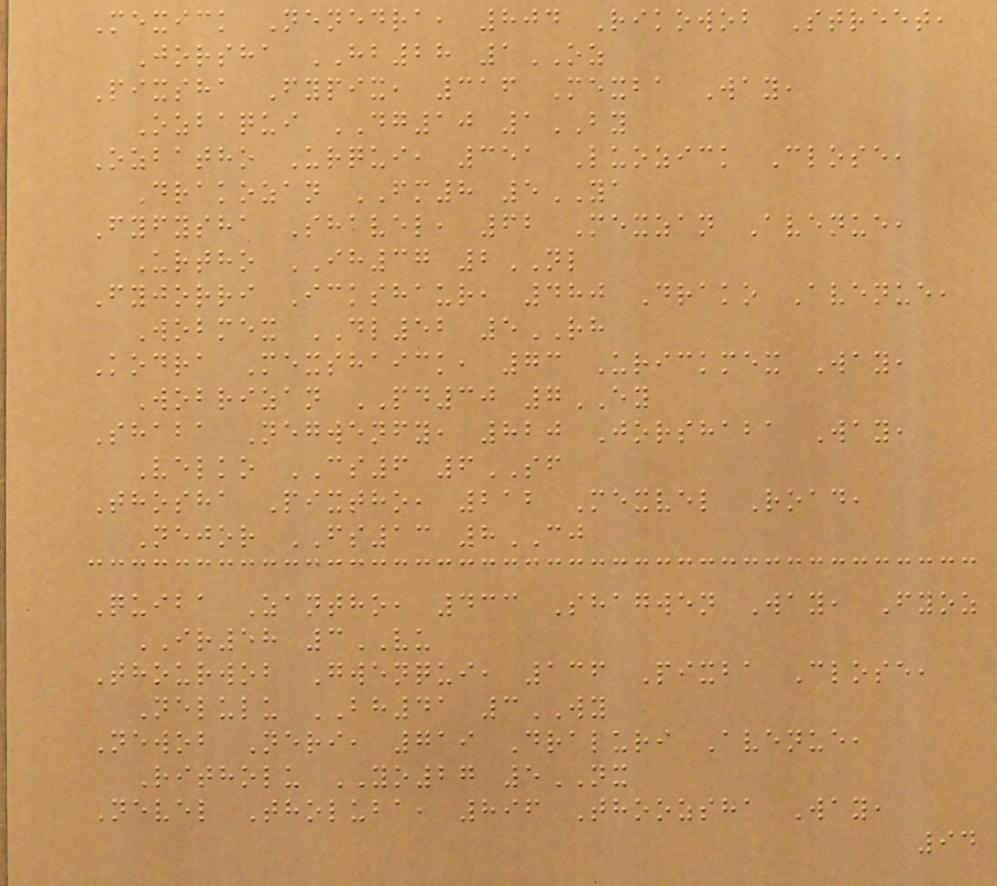Mexick Nenedra, 804 Rikowob Street,
Jorsha HB28 1OZ
Pixsha Fypix, 316 Mexba Way,
Ozbaqui DG10 1BY
Ozbatho Urqui, 351 Luozick Close,
Drakozan FM8 5YA
Fyfysha Shavel, 62 Mexzan Avenue,
Urtho IH37 2NL
Fyjorri Ickshaur, 480 Drako Avenue,
Wobmex DL52 5RH
Kodra Mexshaick, 73 Urickmex Way,
Wobrizan PD30 7EY
Shaba Negwenfy, 820 Jorshaba Way,
Velko CS6 6SF
Thosha Pixtho, 212 Mexvel Road,
Nejor FS13 8CJ
Quiba Zantho, 433 Shagwen Way, Fyoz
IR58 3VU
Thourwob Gwenqui, 136 Pixba Close,
Nelulu BH41 3WY
Newob Neri, 719 Draluri Avenue,
Ritholu YO27 5NX
Nevel Tholuba, 896 Thoozsha Way,
94
